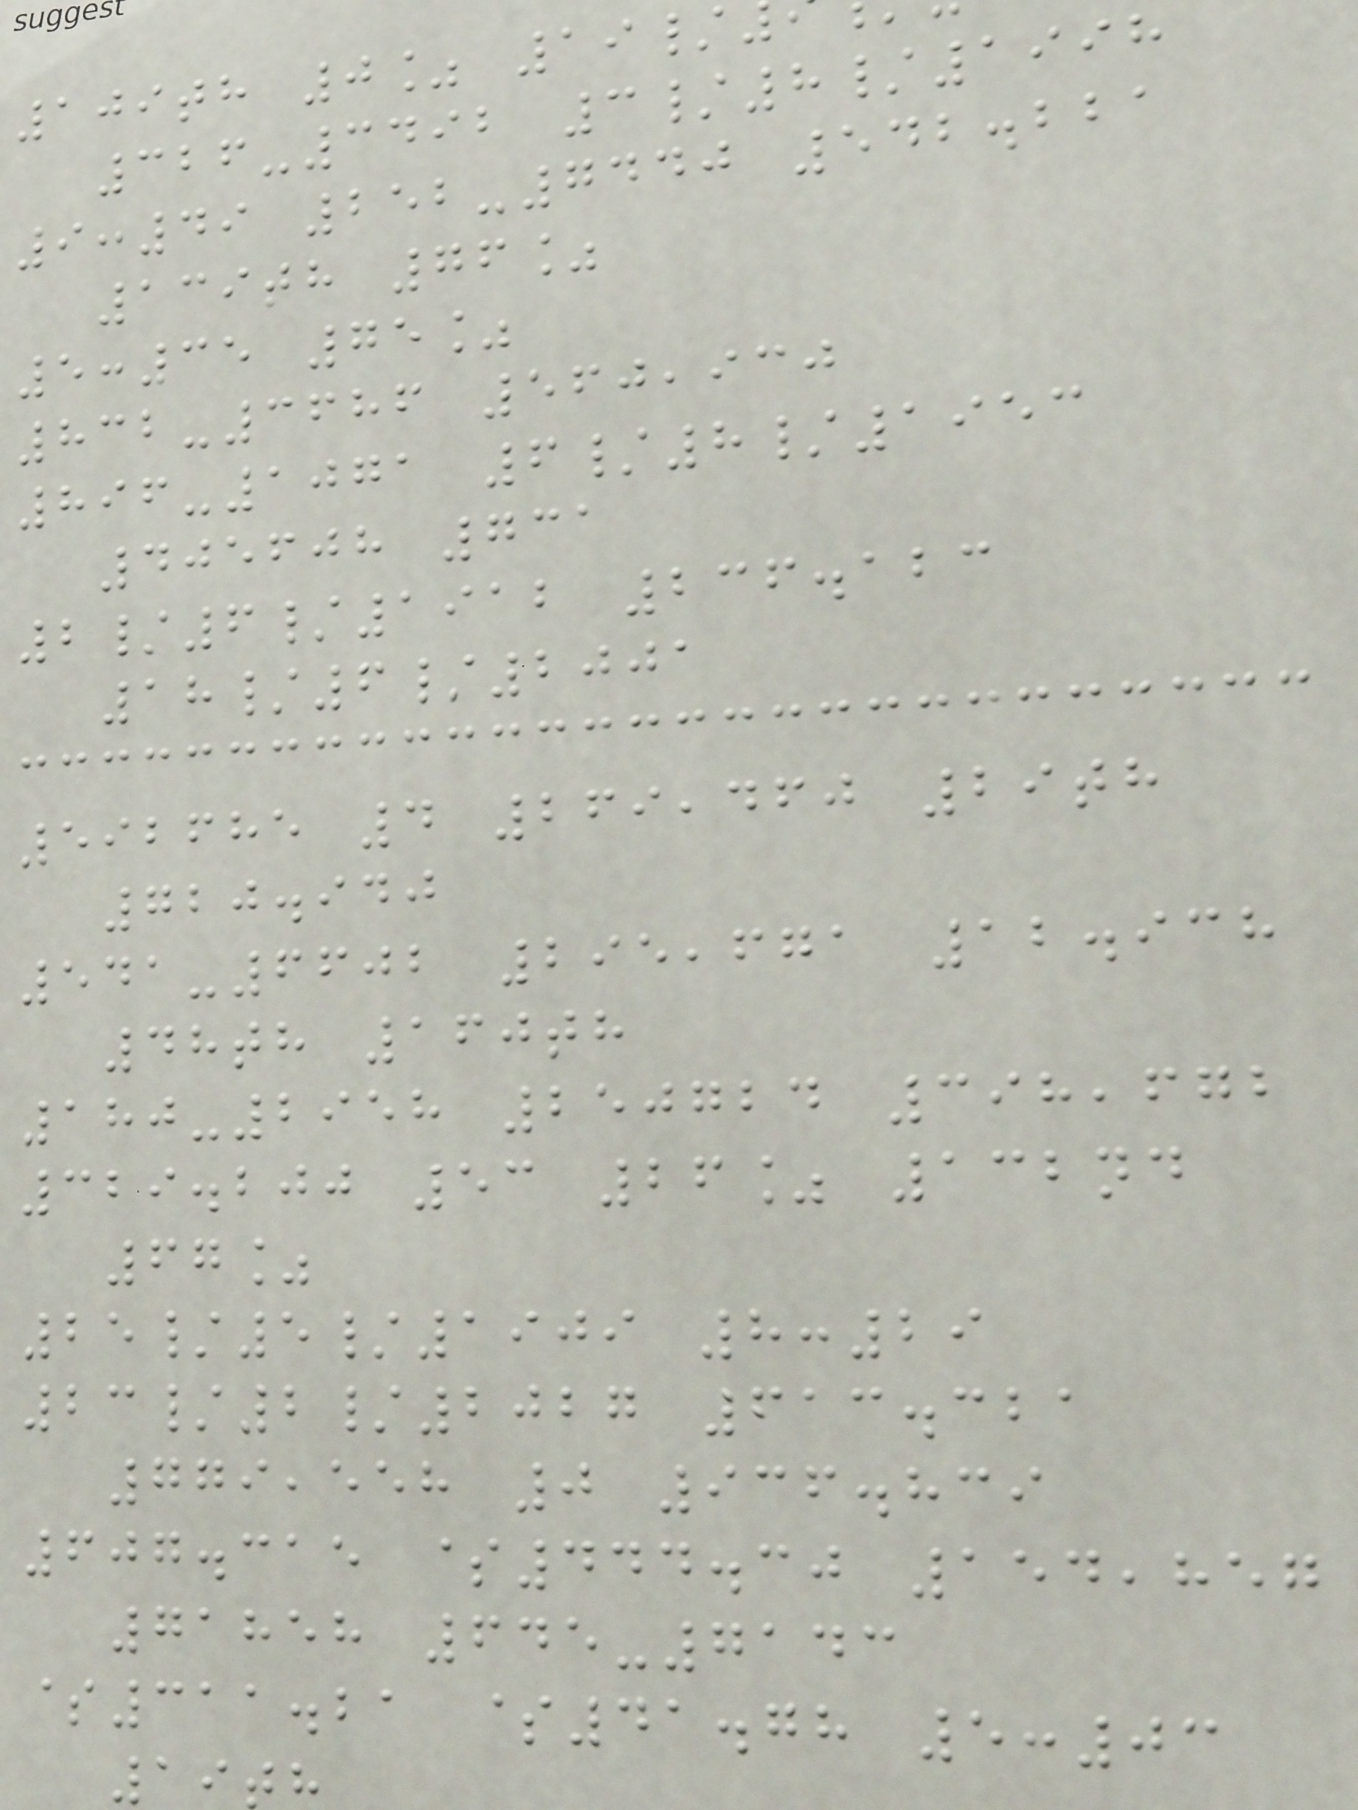109th 0% 19/
326-3492 3/8/1998
9:49 252-7440 542.221
139th 76%
5:35 75%
832-3686 560,930
896-1071 6/8/1953
405608 731
2/6/1912 236.123
18/6/2001
592685 4 269,460 29th
720.940
541-6602 295,671 12.938
48th 160th
180-2958 250724 398,672
329.200 53 26% 132nd
67%
25/5/1909 8:29
23/2/2027 613.321
779,558 0 936.839
607.315 $444.30 154,857
71858 645-7143
$311.21 $41.78 5:03
